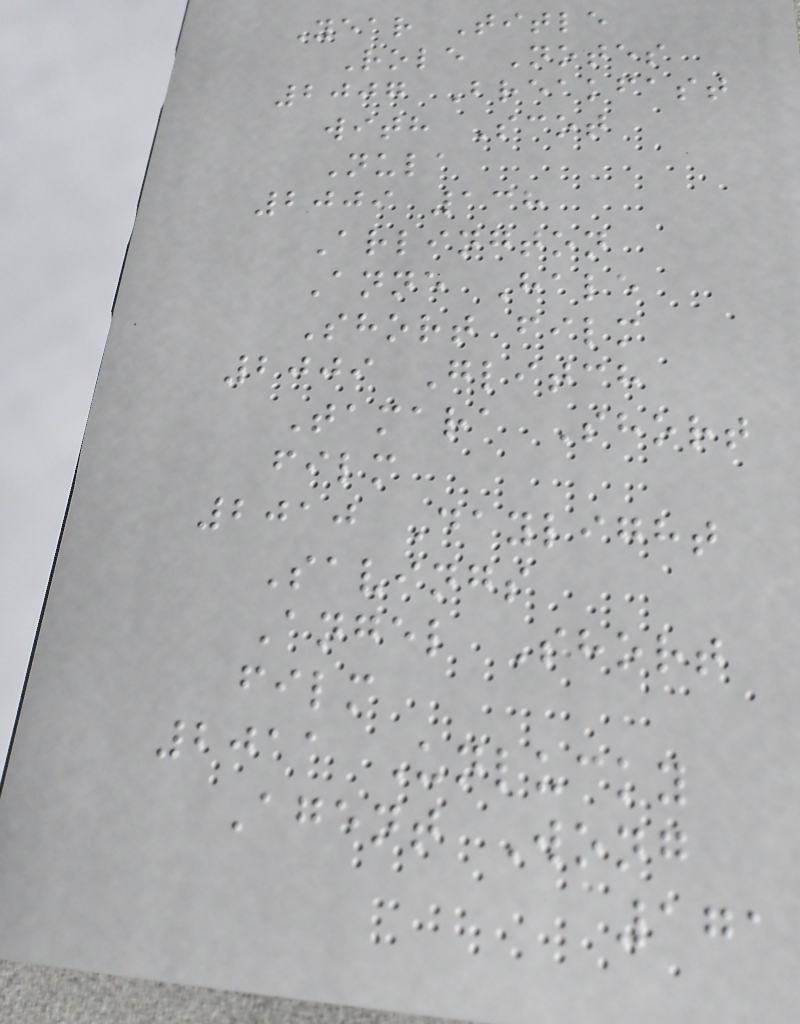Year Title
Role Notes
2007 Breakfast
with Scot
Nula
2009 138
Arlington
Anne Hale
Short film
2009 Glitch
Tamara Short
film
2010 Daylight
Savings
Angel Short
film
2011 Unlucky
Agent Wong
171
